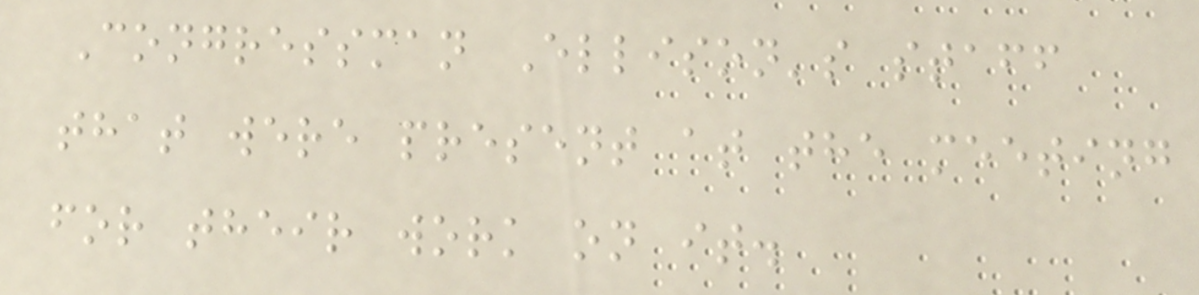Congressman Ellison's staff
that were present at the meeting
for their work on it.
